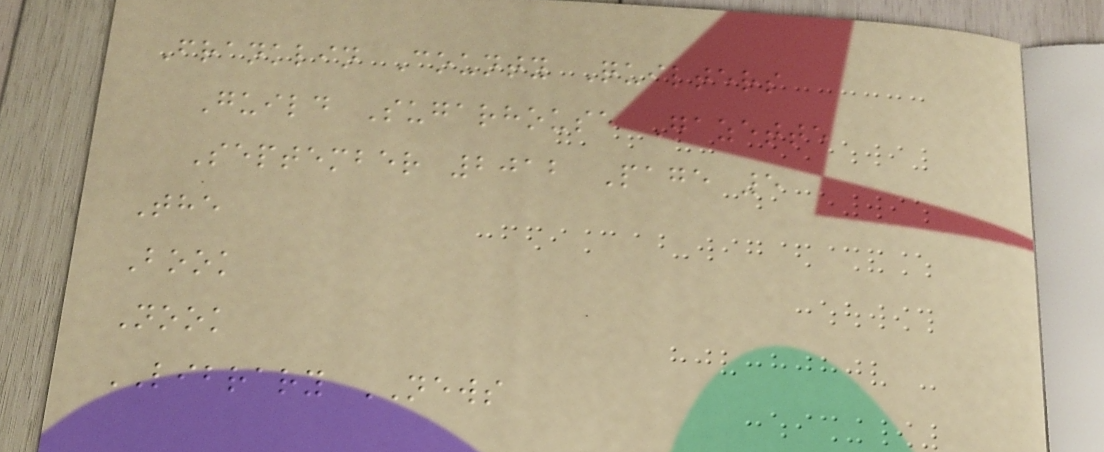Franklin County Quilters
Guild Sugarhouse Gazette
September 2012 Page 5
The
Book
Nook
LIBRARY NEWS
